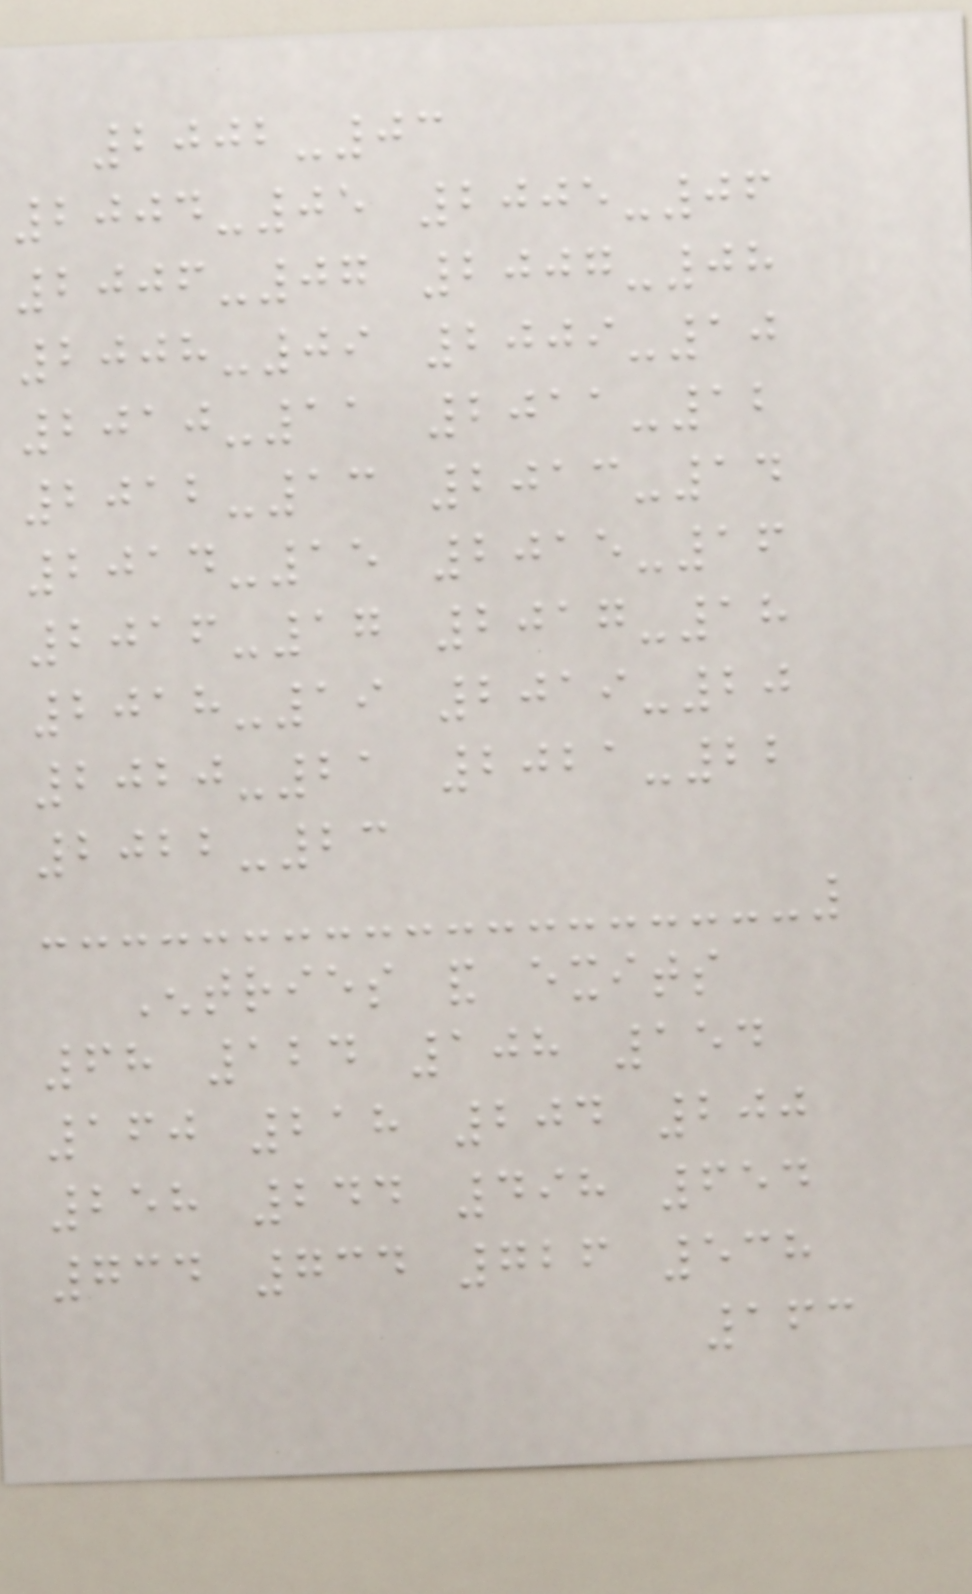2002-03
2004-05 2005-06
2006-07 2007-08
2008-09 2009-10
2010-11 2011-12
2012-13 2013-14
2014-15 2015-16
2016-17 2017-18
2018-19 2019-20
2020-21 2021-22
2022-23
Entries and exits
68 124 108 154
160 218 204 200
258 244 498 654
734 734 726 538
163
